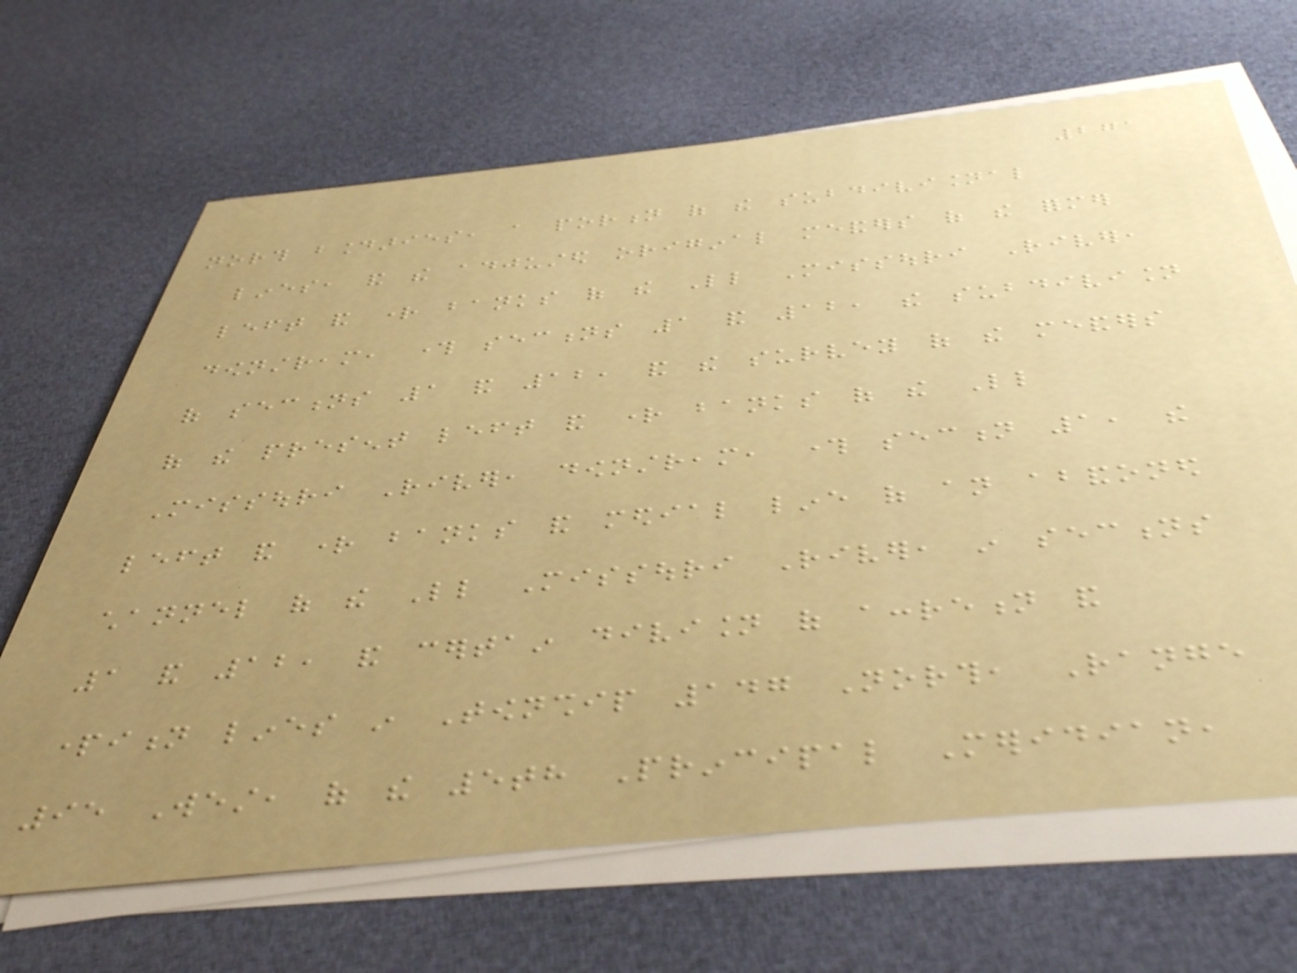271
north boundaries, a portion of the subdivisional
lines, and the adjusted original meanders of the former
left and right banks of the Little Missouri River,
downstream, through sections 1 and 12, the subdivision
of sections 1 and 12, and the survey of the meanders
of the present left and right banks of the Little
Missouri River, downstream, through section 1, the
left and right banks and medial line of an abandoned
channel of the Little Missouri River, in sections
1 and 12, and certain division of accretion and
partition lines in Township 147 North, Range
95 West, of the 5th Principal Meridian,
